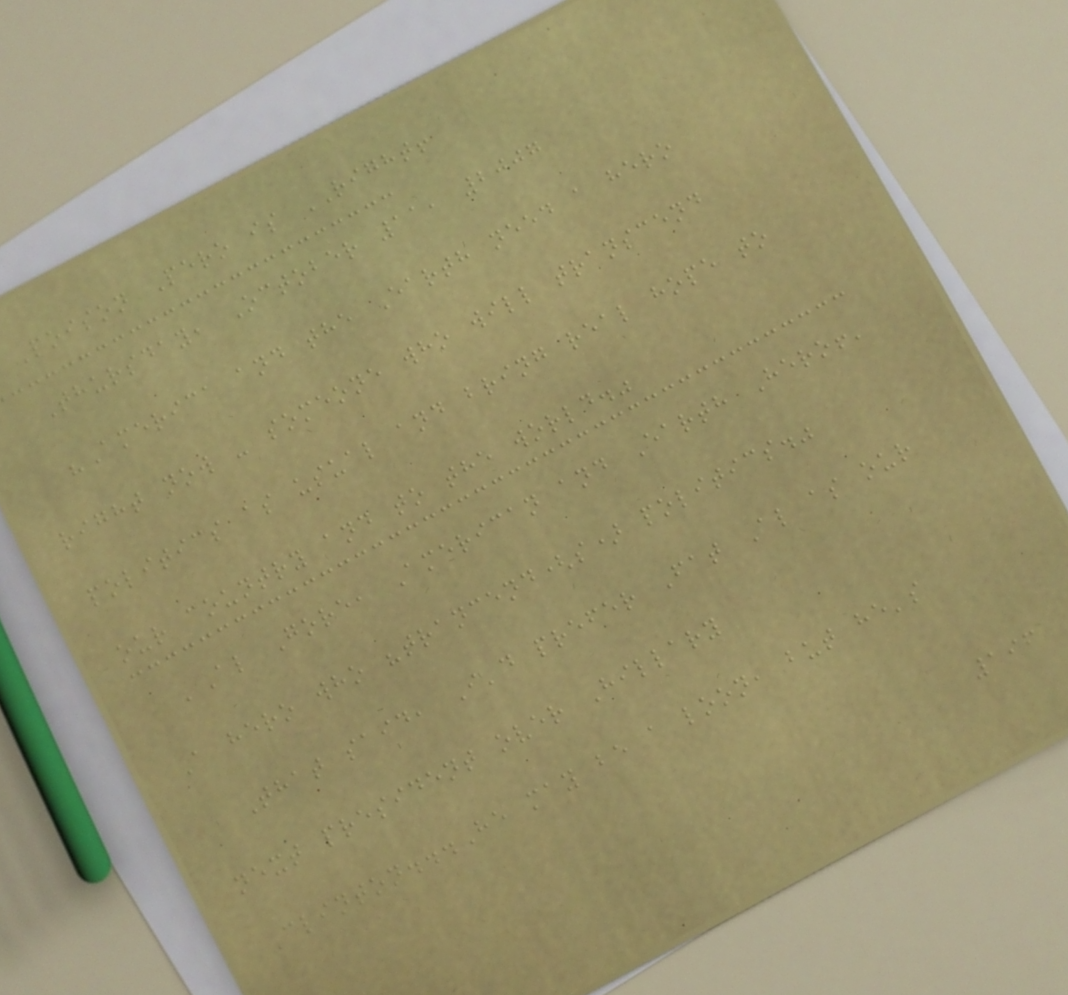Poison Pero is RIGHT!
Thursday, October 11, 2007
"America and the Earth need a hero
right now - someone who will transcend
politics as usual and bring real hope to
our country and to the world."
'Al Gore, American and Earth Hero!'
A hero who "trancend(s) politics."
That said, I'd prefer Fat Al as our
next president over Hillary
Clinton...He may be a loon, but he's
196
